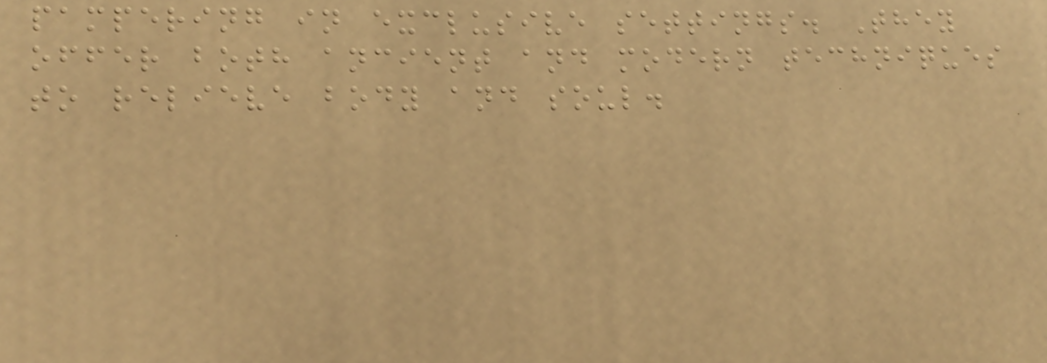pampering in exclusive settings. They
offer both ancient and modern techniques
to relieve body and soul.
